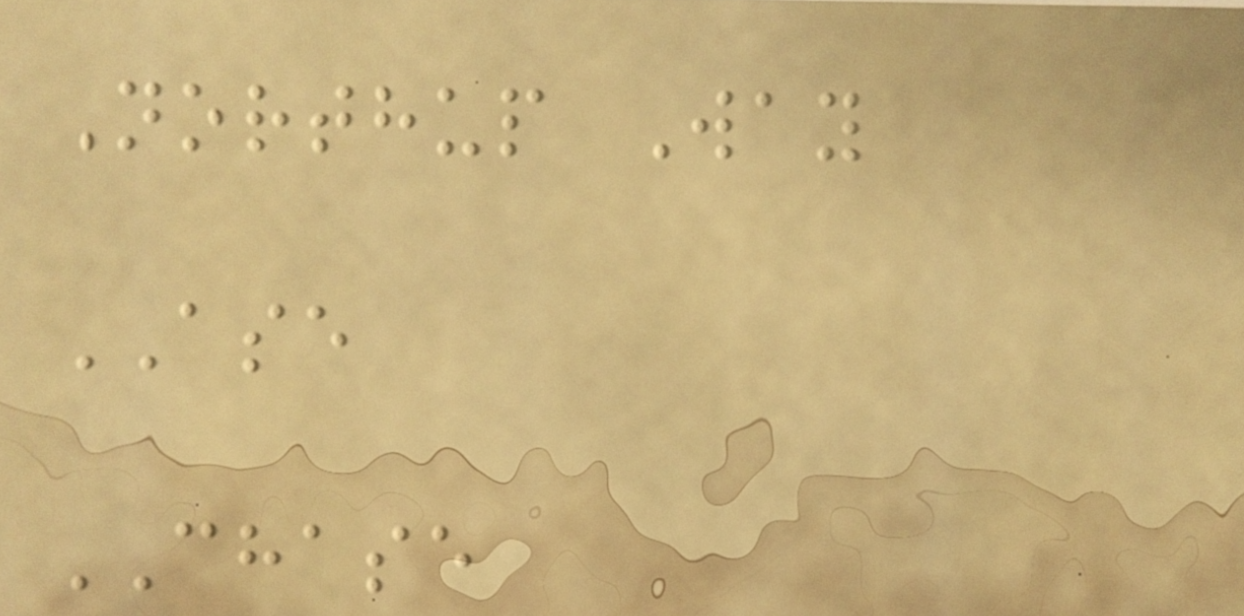Northup Way
ASE
CHASE
